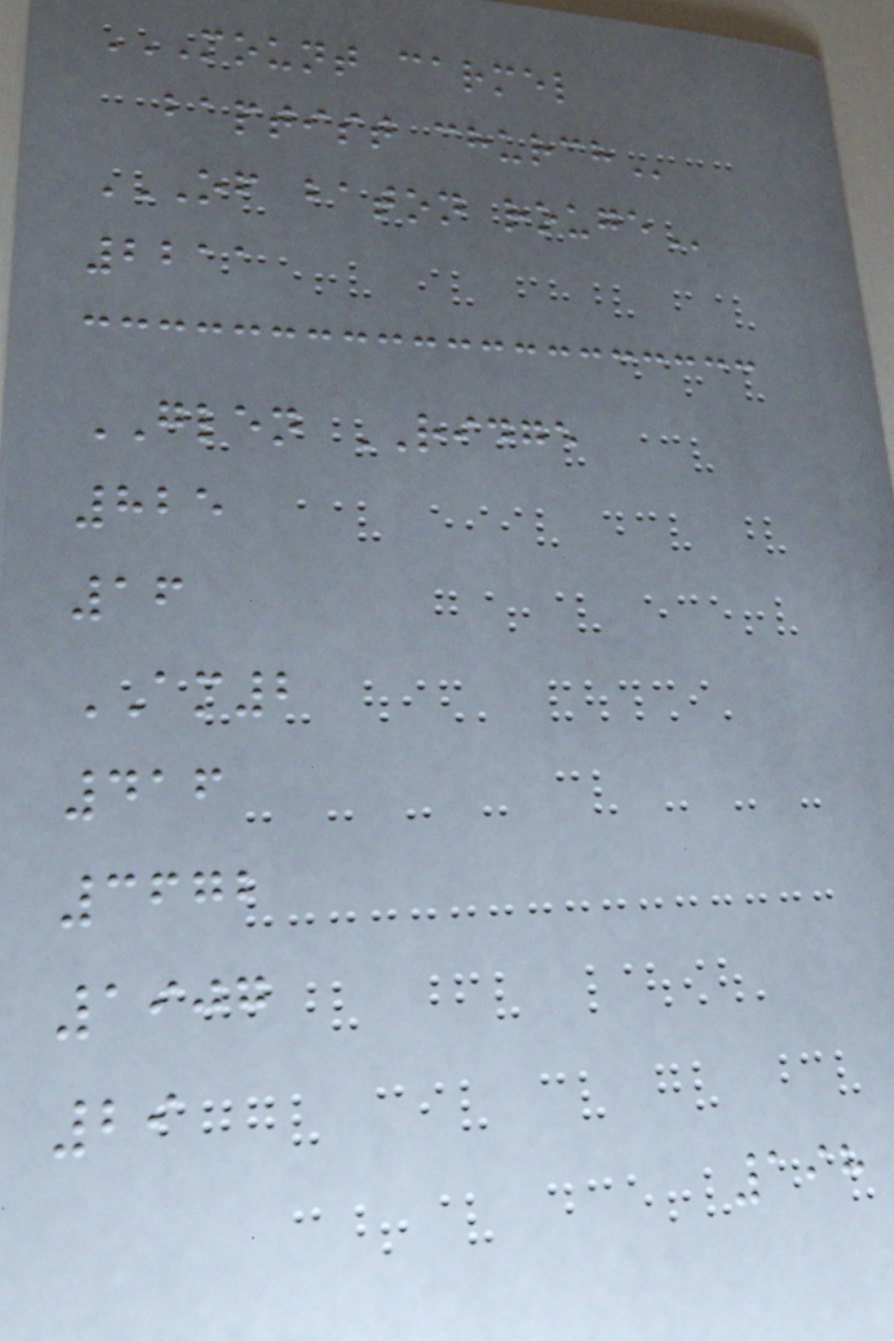MOUNT CARMEL
BAPTIST CHURCH
OF BATON ROUGE
2211
GLEN RIDGE
825
16
AM2
416
3672
1907
29
198
